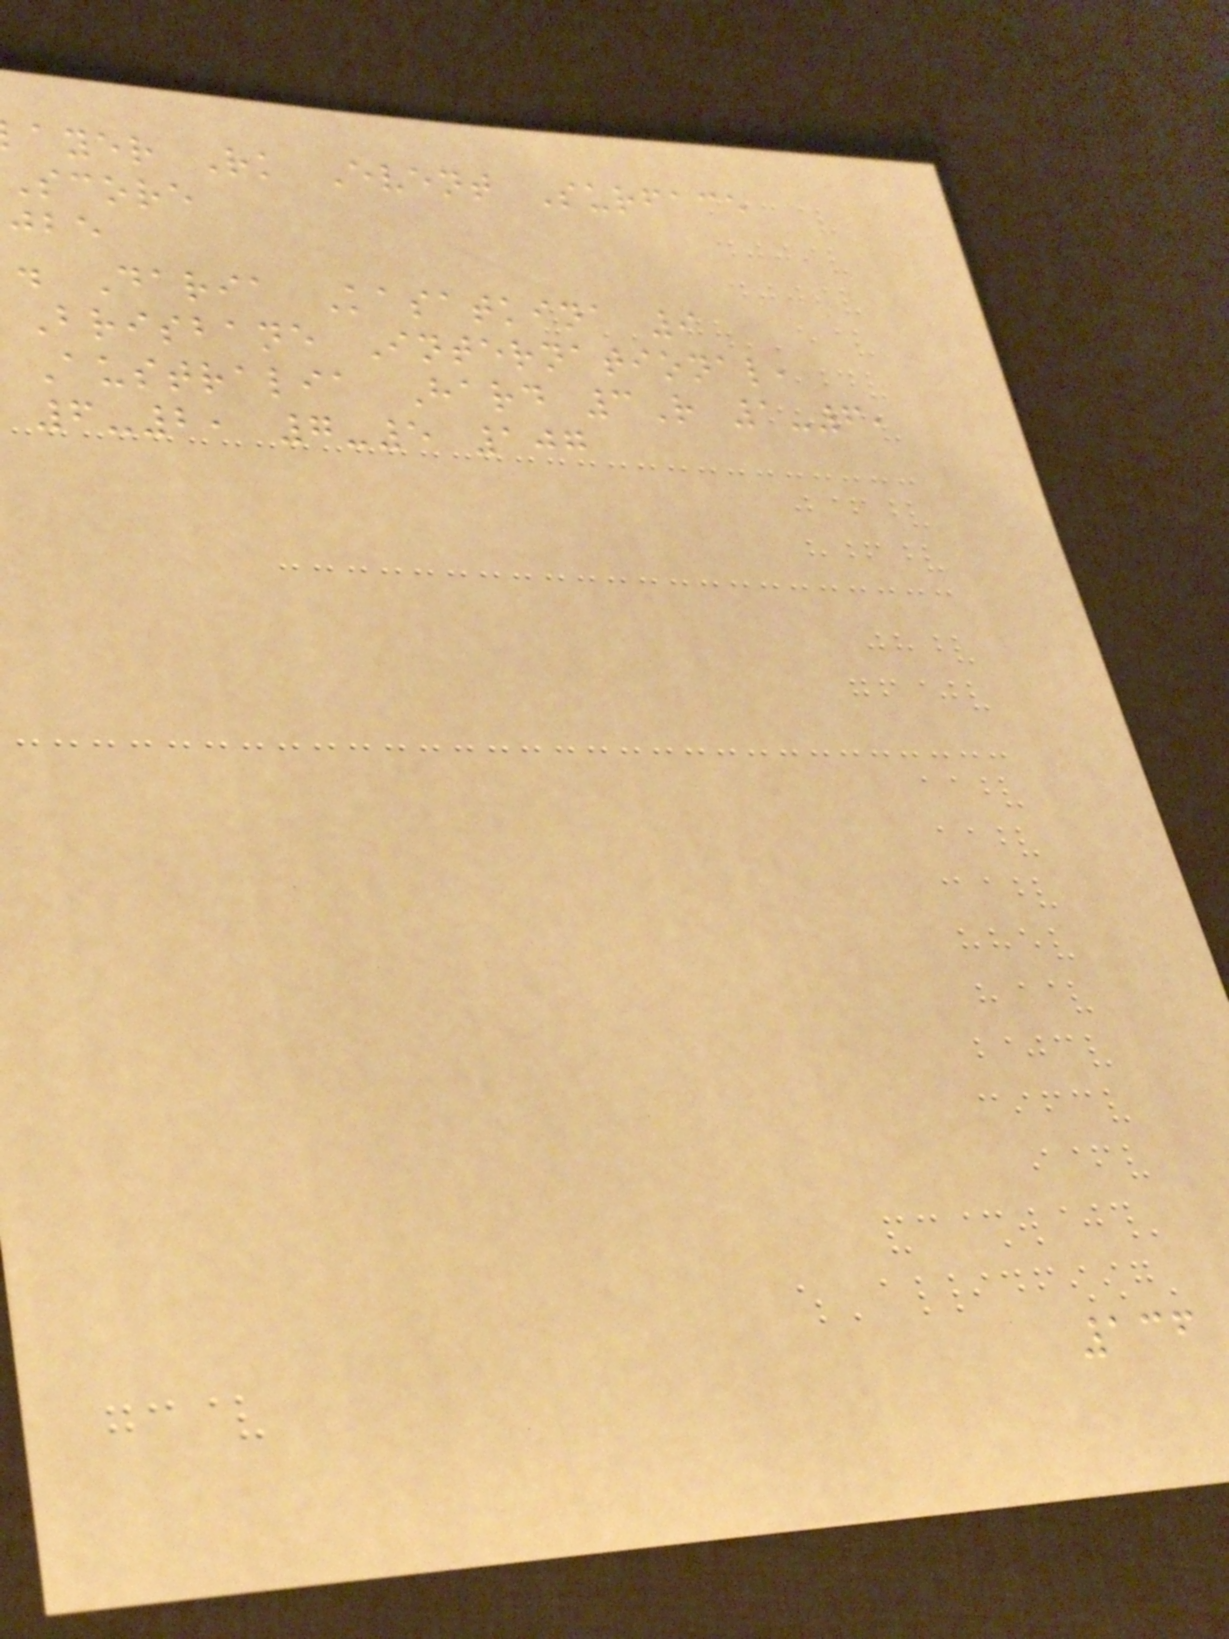ayer Rk Event Surface
Score
. Daria Kasatkina 9
Brisbane International,
Australia Hard 3R 1-6,
6-2, 7-5 107
136
